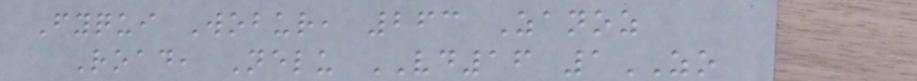Fyqui Wobur, 263 Zanoz
Road, Nelu VD16 1ZO
